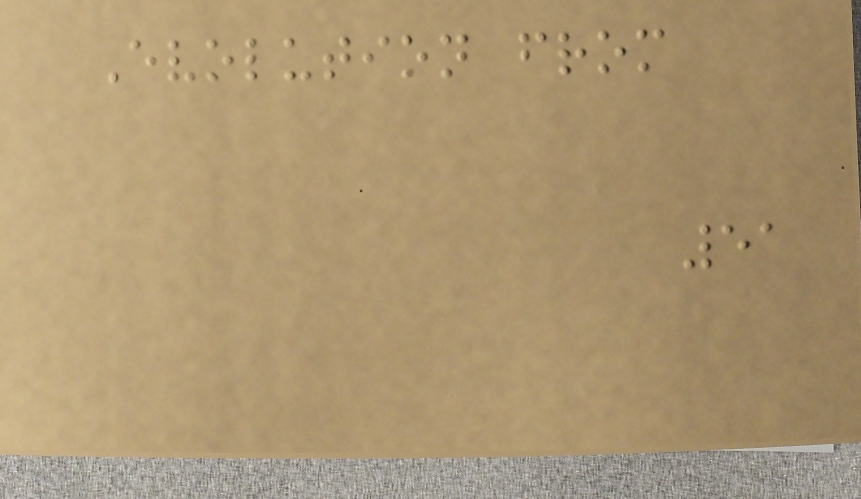Evolution from
51
